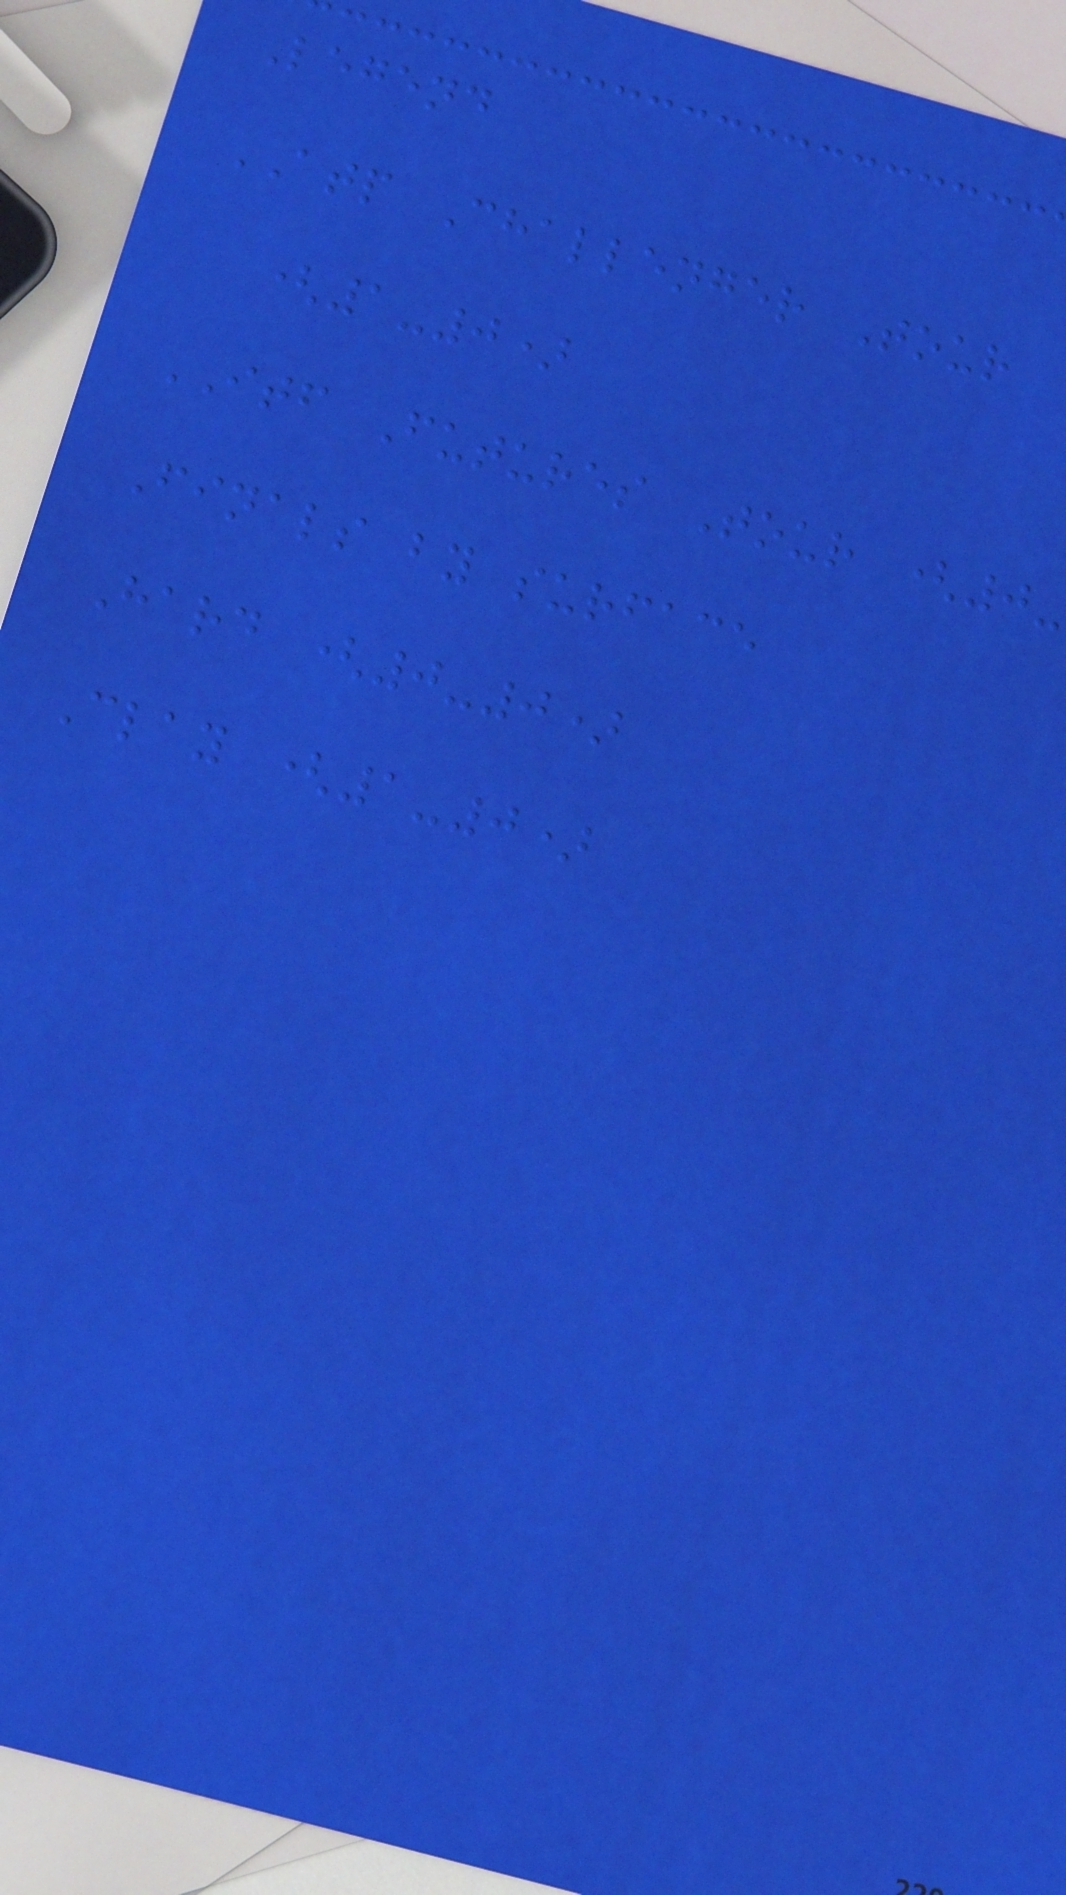Legend
ATP Challenger Tour
(1-0)
ITF Futures Tour (0
Finals by surface
Hard (0-0)
Clay (1-0)
